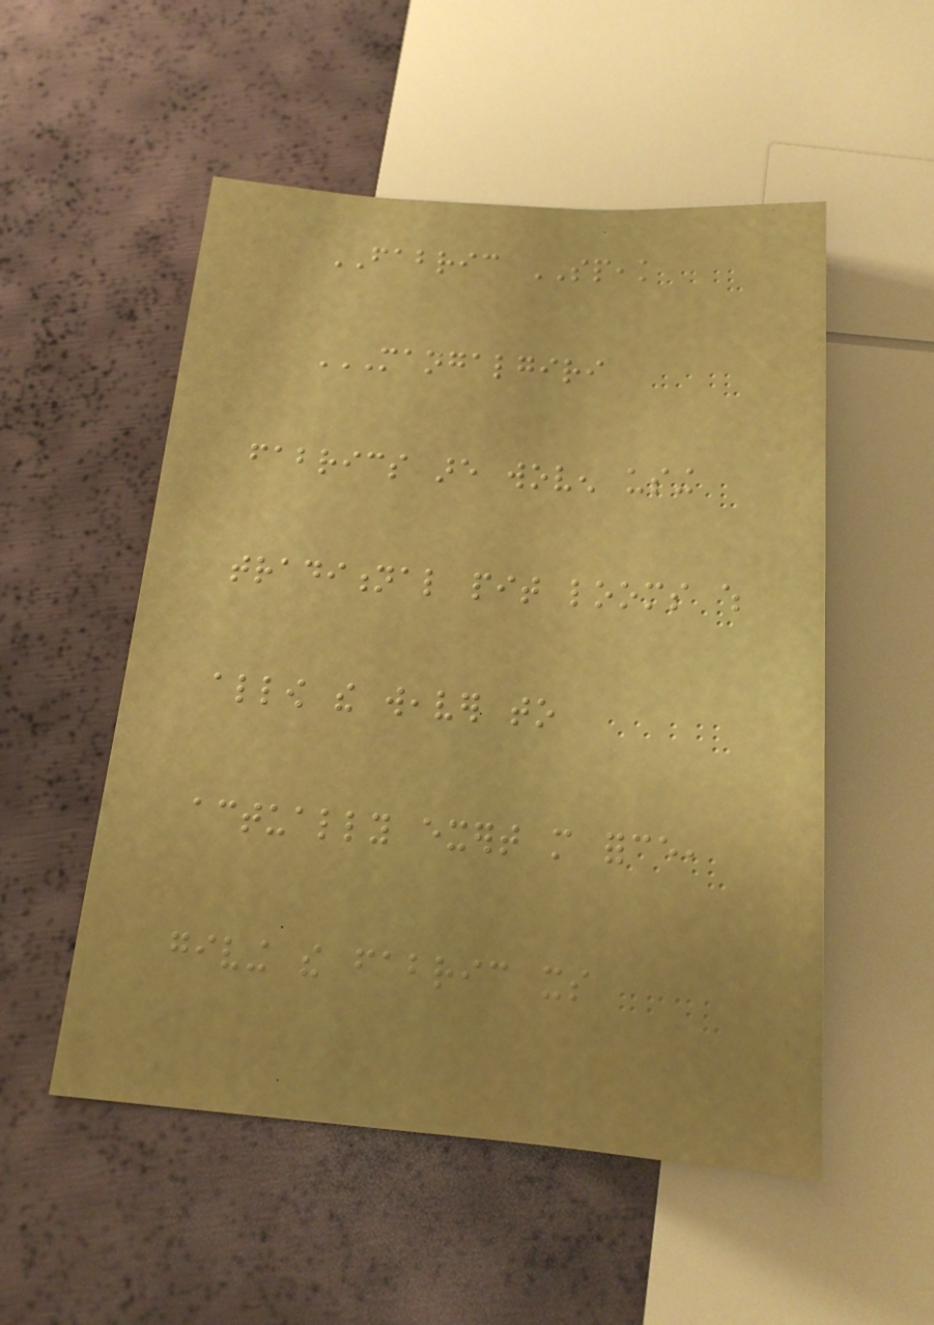FABRIC SPEAK
MANGALGIRI
FABRICS ARE WOVEN USING
TRADITIONAL PIT LOOMS WHICH
ALLOW THE WEAVER TO
ACTUALLY EXERT MORE FORCE,
GIVING THE FABRIC ITS
